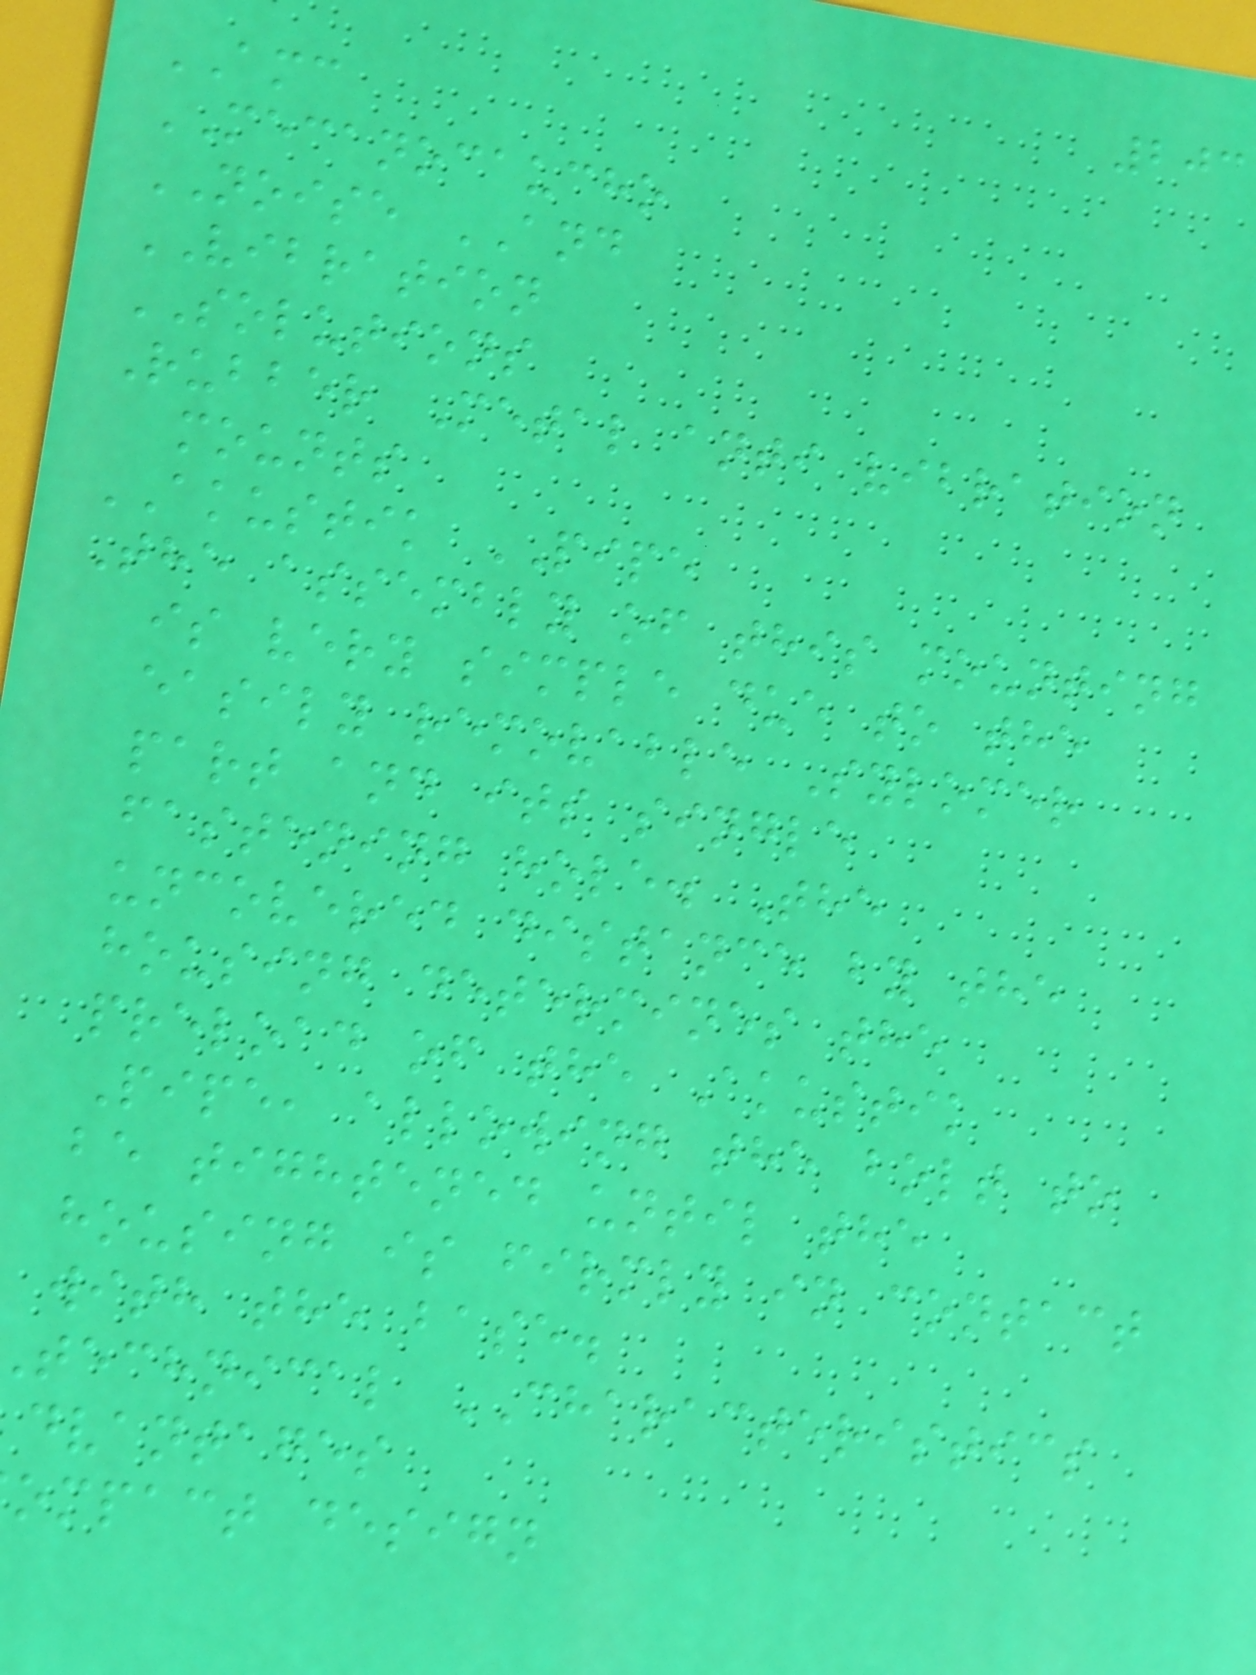203
AMC
MECANOCAUCHO
NOISE AND
VIBRATION
SOLUTIONS
Rubber Metal anti vibration
mounts
AKUSTIK PIPE
The assembly of this mounting
is very simple due to the
easily removable Sylomer
part and its single
fastening hole. The
uncovered distance by the
housing determines the
preload of the Akustik
Pipe, allowing the bolt to
be tightened until the
housing is firmly in contact
with the base.
technical CHARACTERISTICS
dvantages
ompact design
